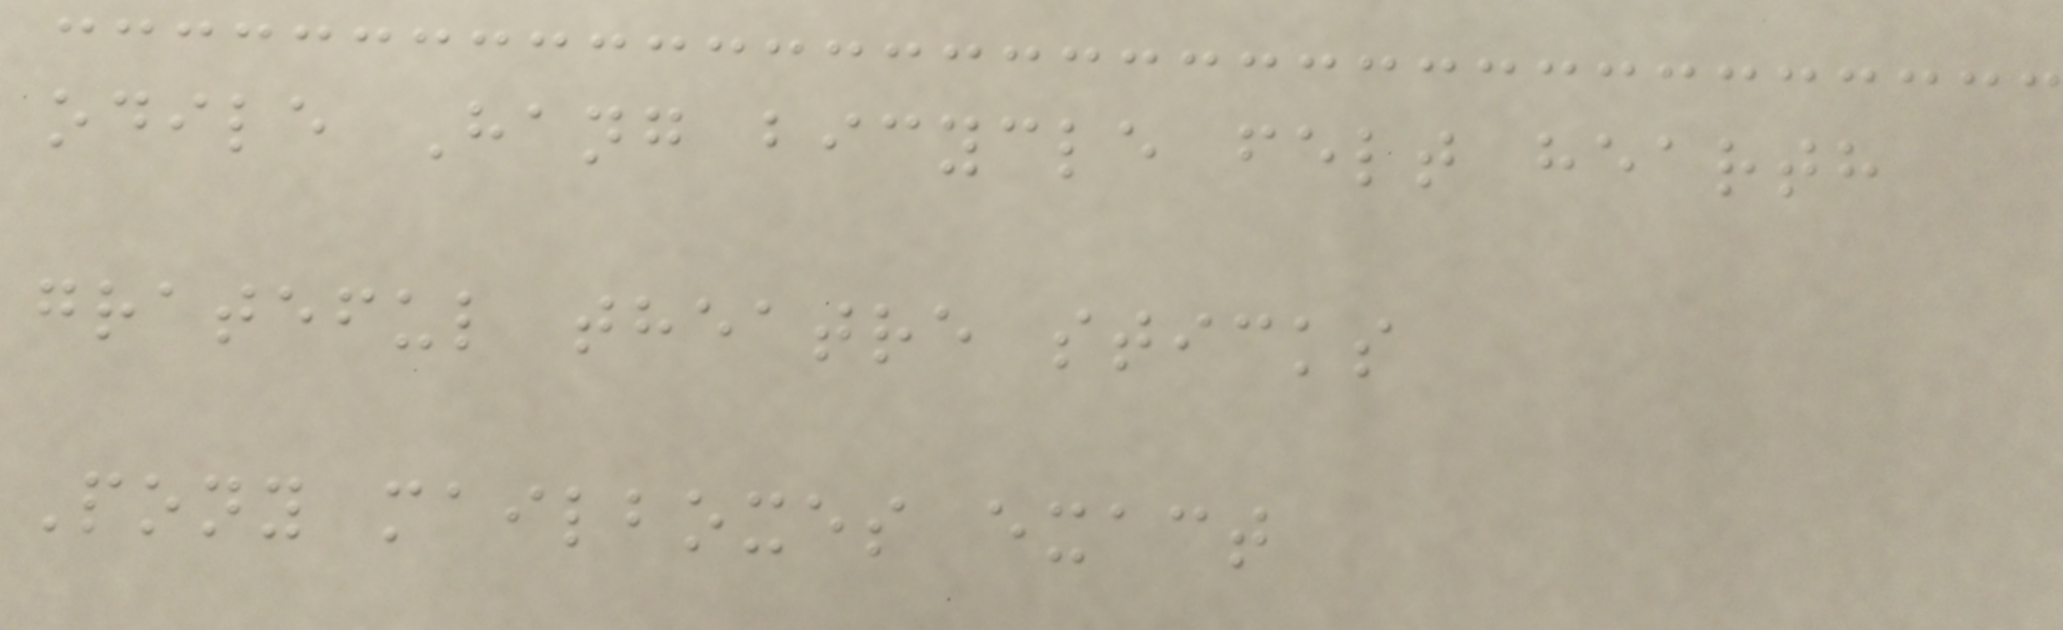odile Hang bicycle felt hearth
grateful theatre sticks
Pony mailboxes exact
